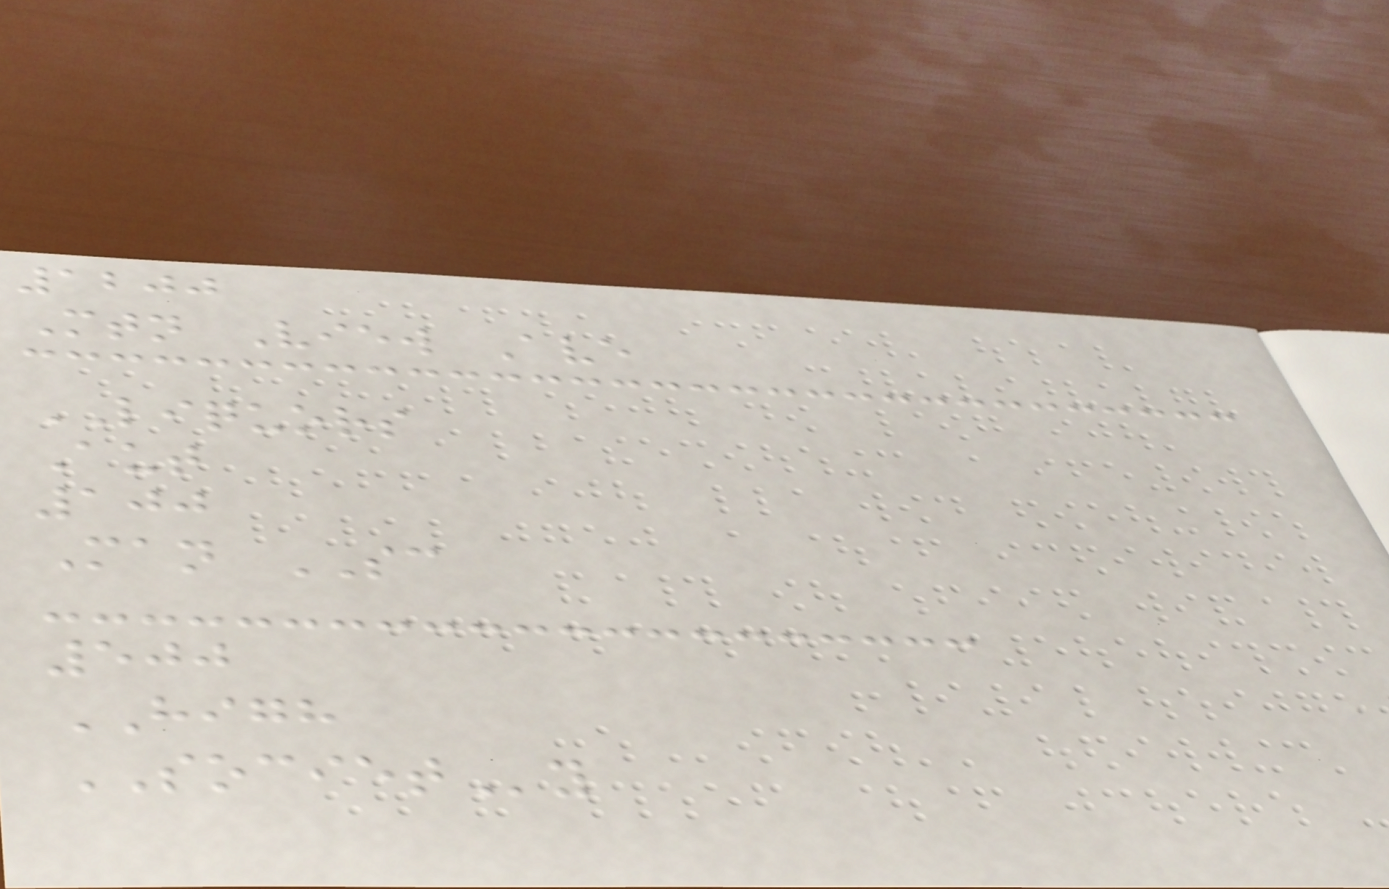1200
Mtn View Ave
LIQUORS
Aut
100
Man SC
500
HIGH
SOCIETy
